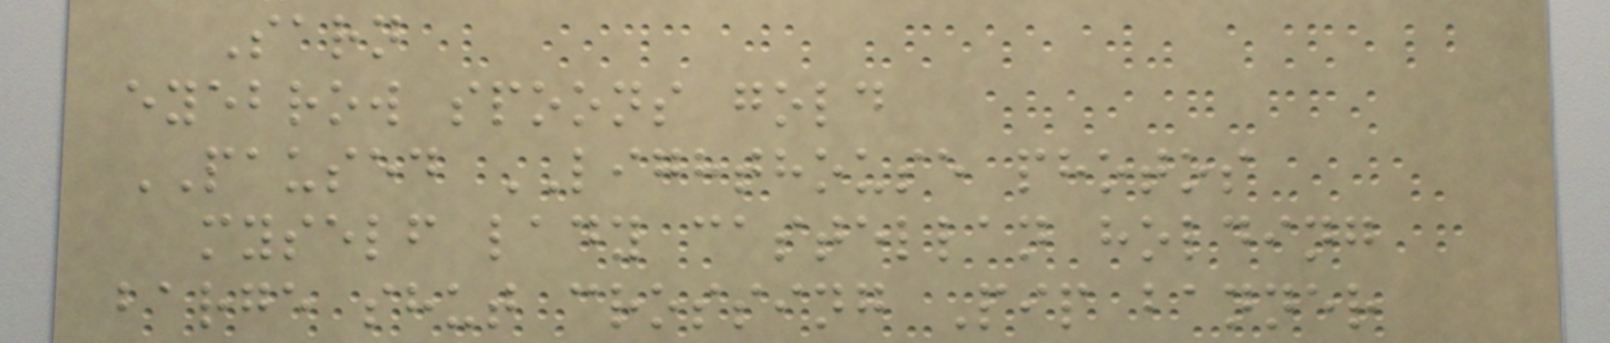Sarn
eyebrow spoons gold
PAUSED LIGHTHOUSE photos
myself lady castellan holding
barge shut crossing Pip banner
